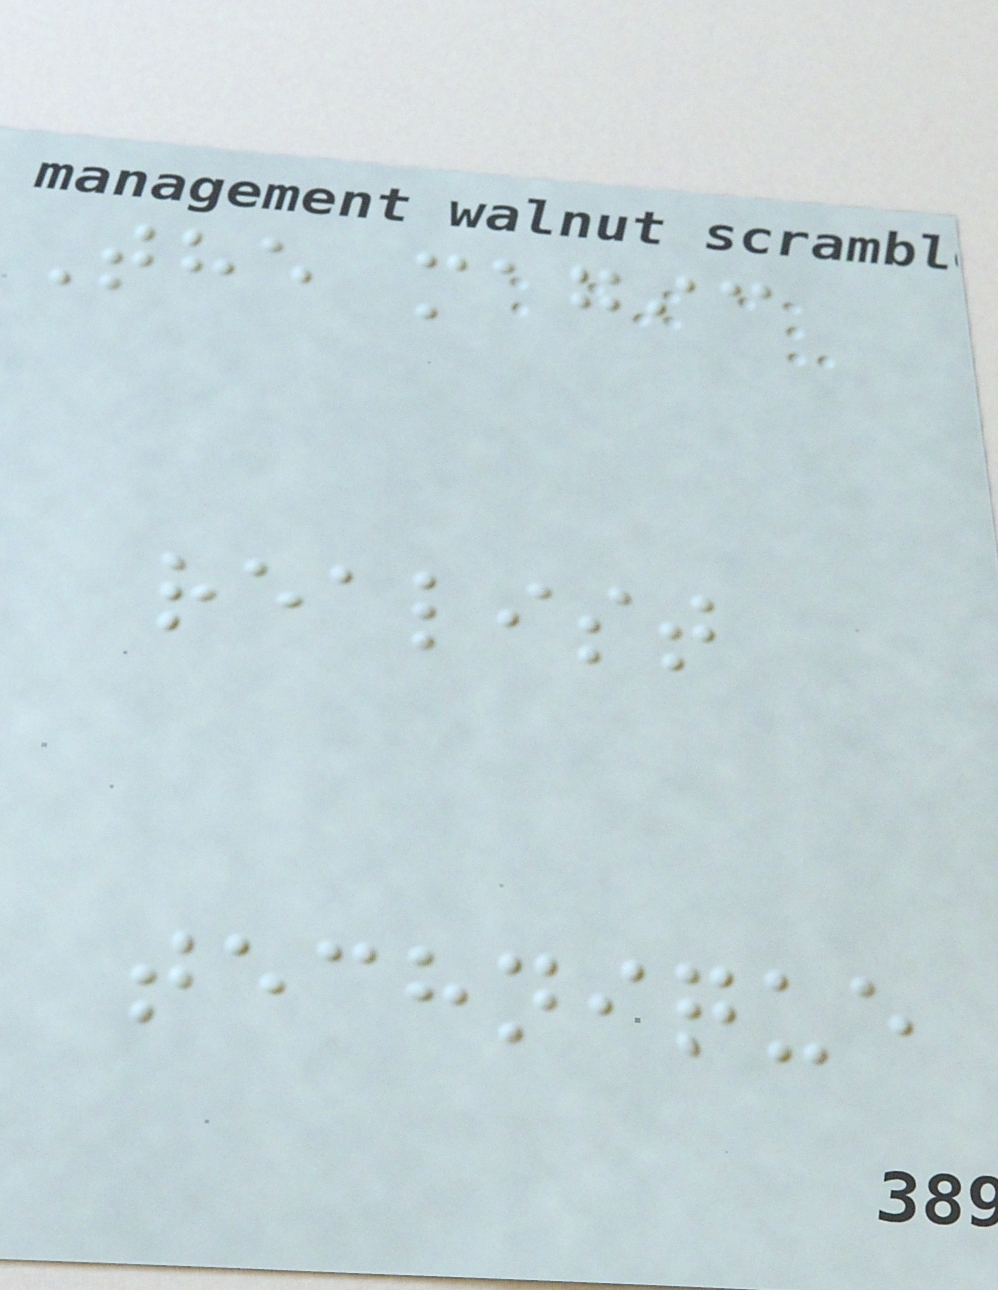The magic
realist
technique
